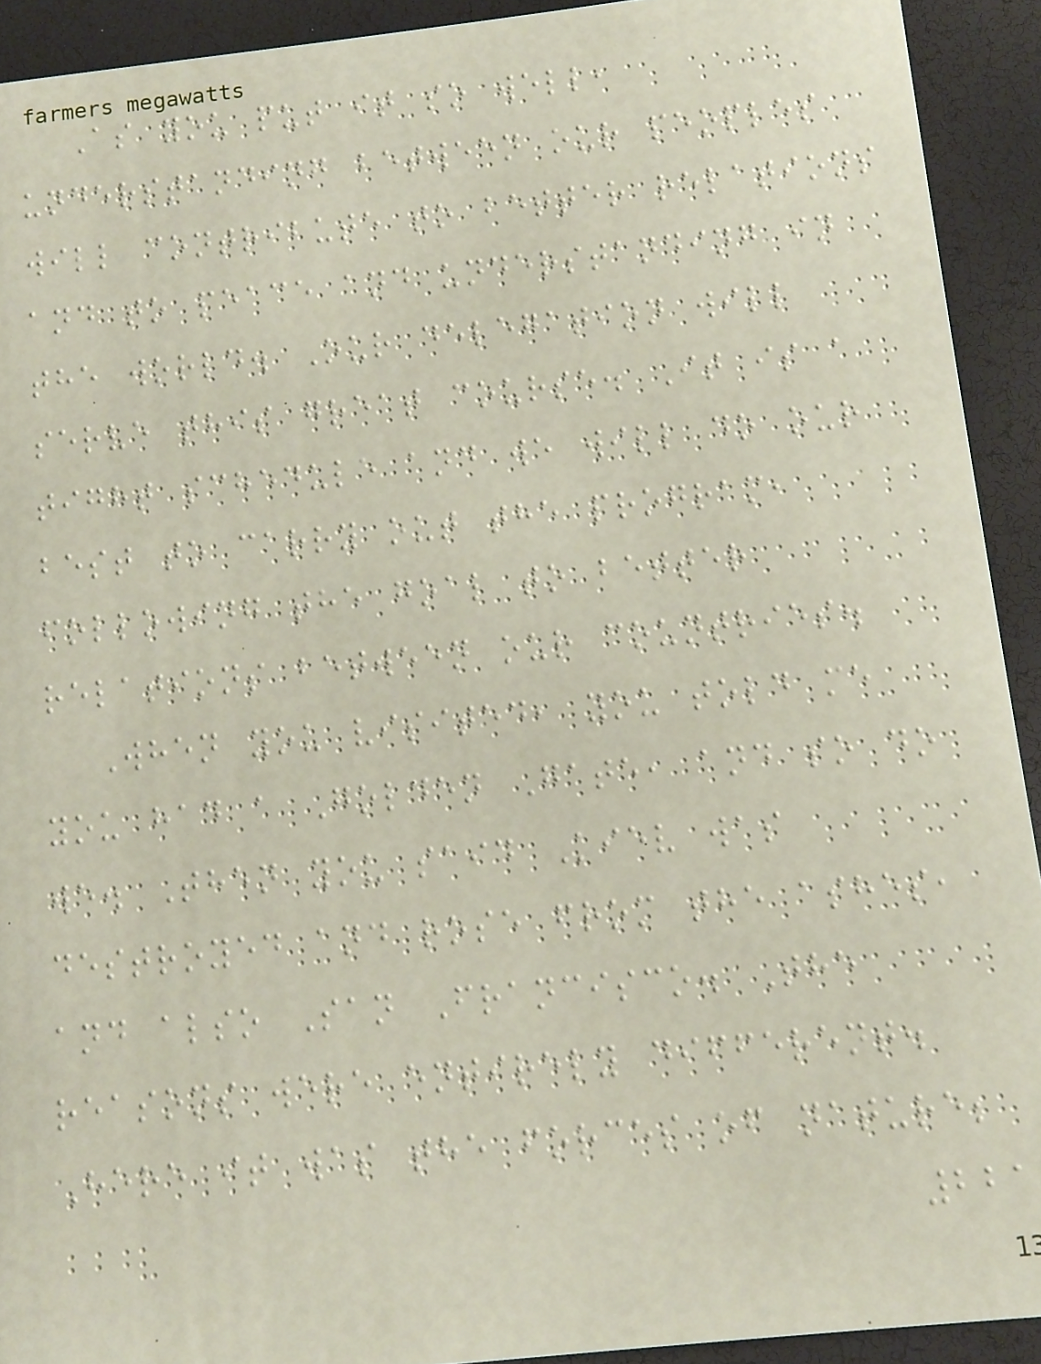As you put it so well,
understanding between our peoples
will contribute to better relations
and to peace and understanding in
the world. Our delegation will
serve this great course. It is a
tight schedule and we will do our
best to carry out the program,
following the goal to better
relations between our countries.
When you visited, you told me
you had a Golden Gate, and so do
we. Then you said Kiev was
destroyed and rose from the ashes,
and also San Francisco. The
reasons were entirely different.
Here it was the forces of nature;
221
